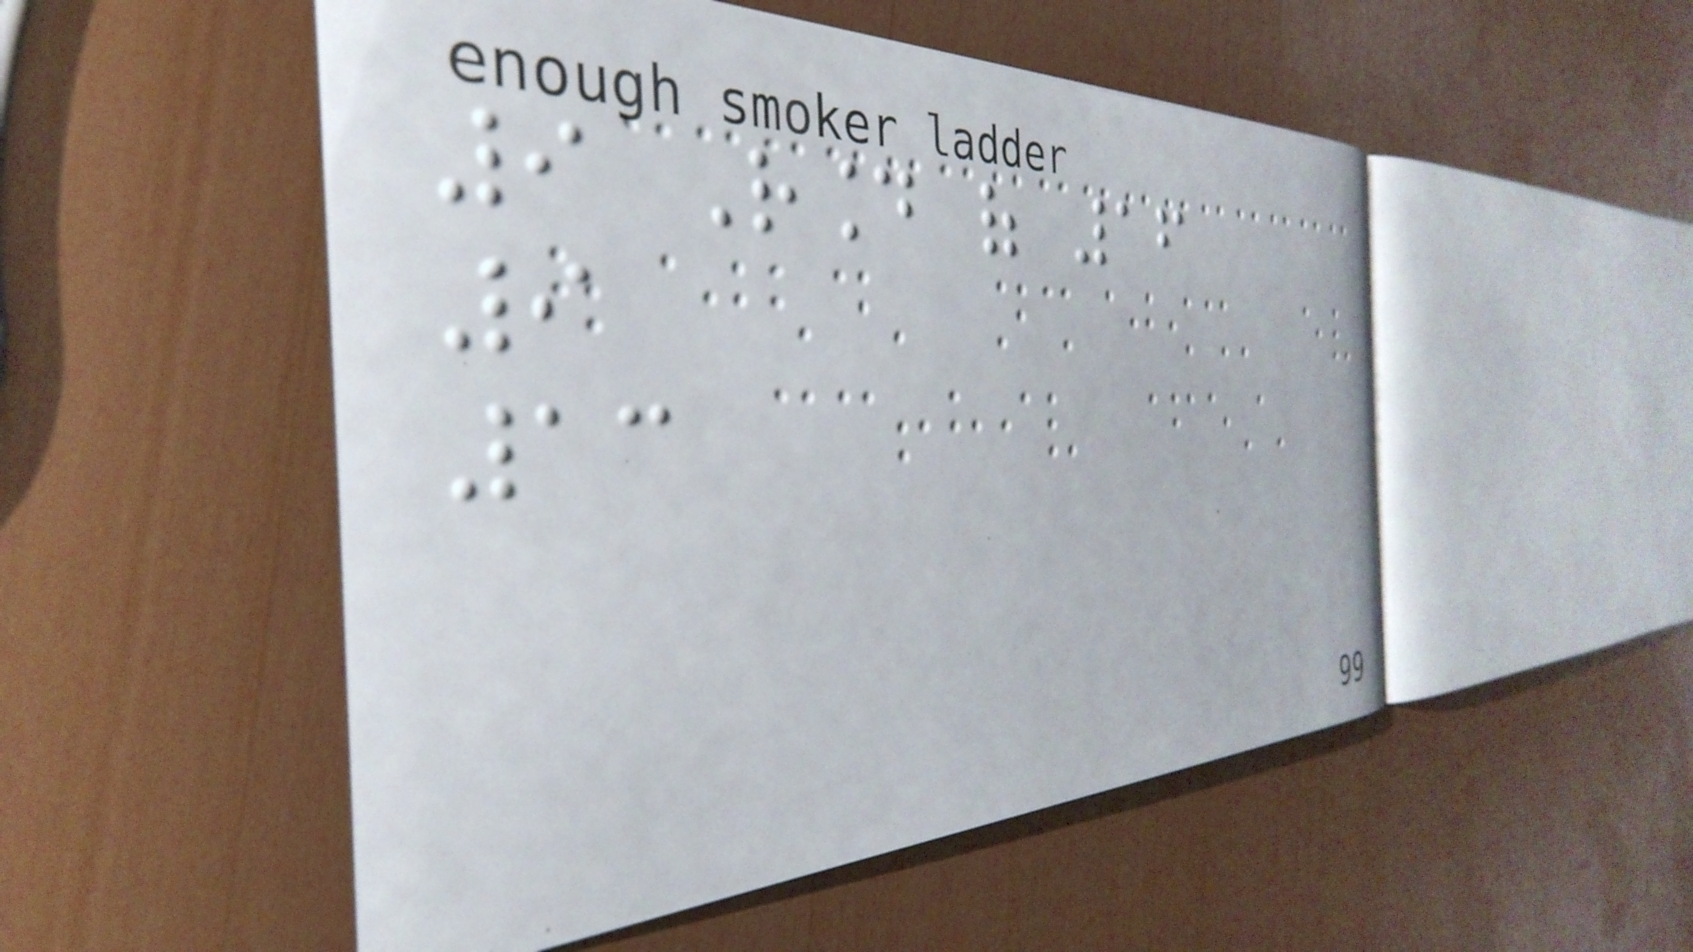9 Round of 16
9
13
